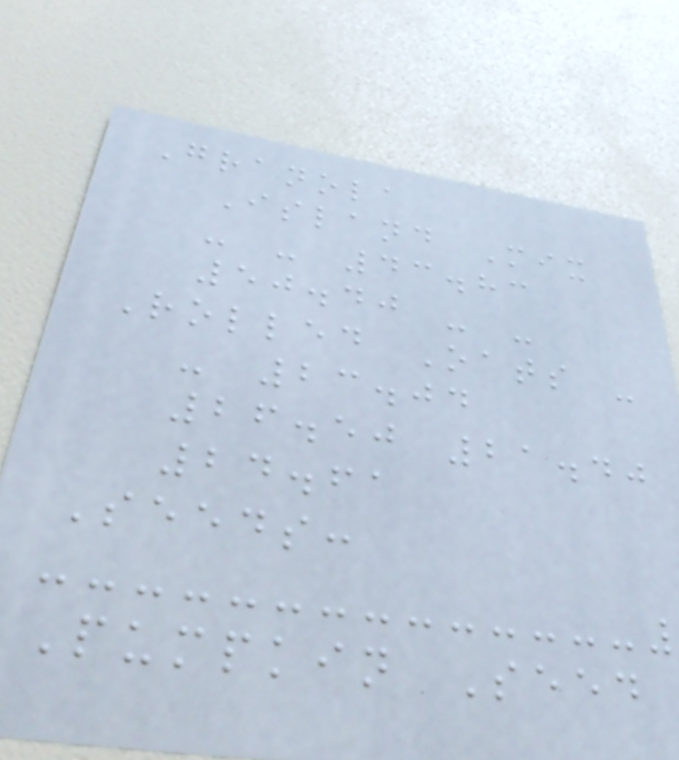Granola
Island Mix
- - 43.83
50.40 - -
Rolled Oats -
- 23.04
26.50 21.40
24.61
Seeds:
Pumpkin Seed
